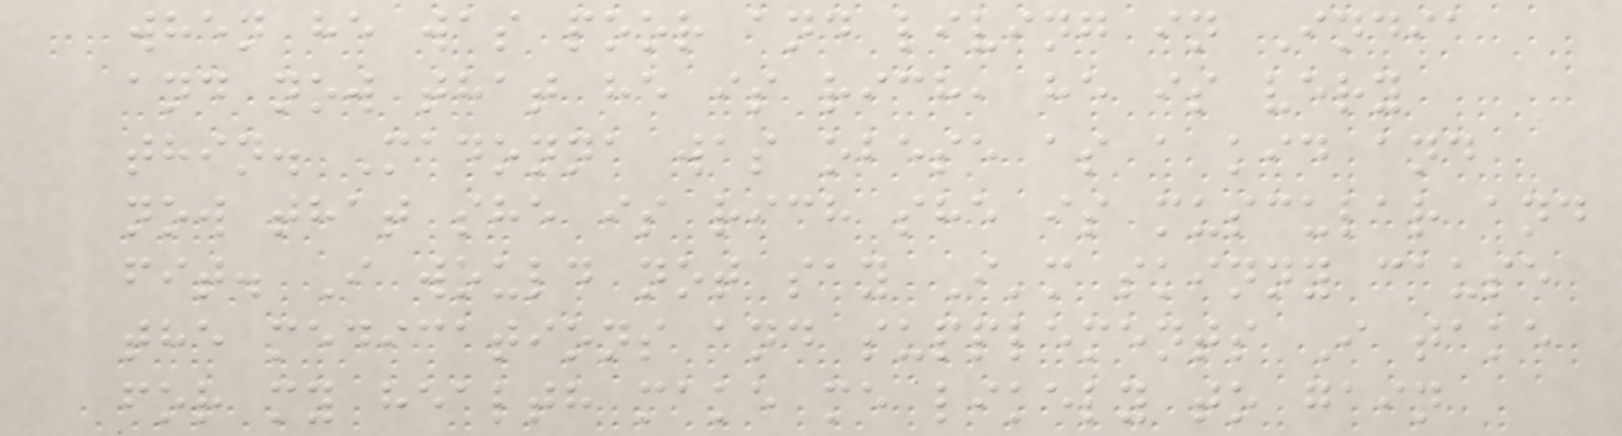when he was poor and living in India
and now that he is rich, he is very
thin. Madonna was obese as a kid and
now that she is rich she is muscular and
fit. I would not say I'm skinny cause
the medications and supplements I take
for my health make me likely to gain
